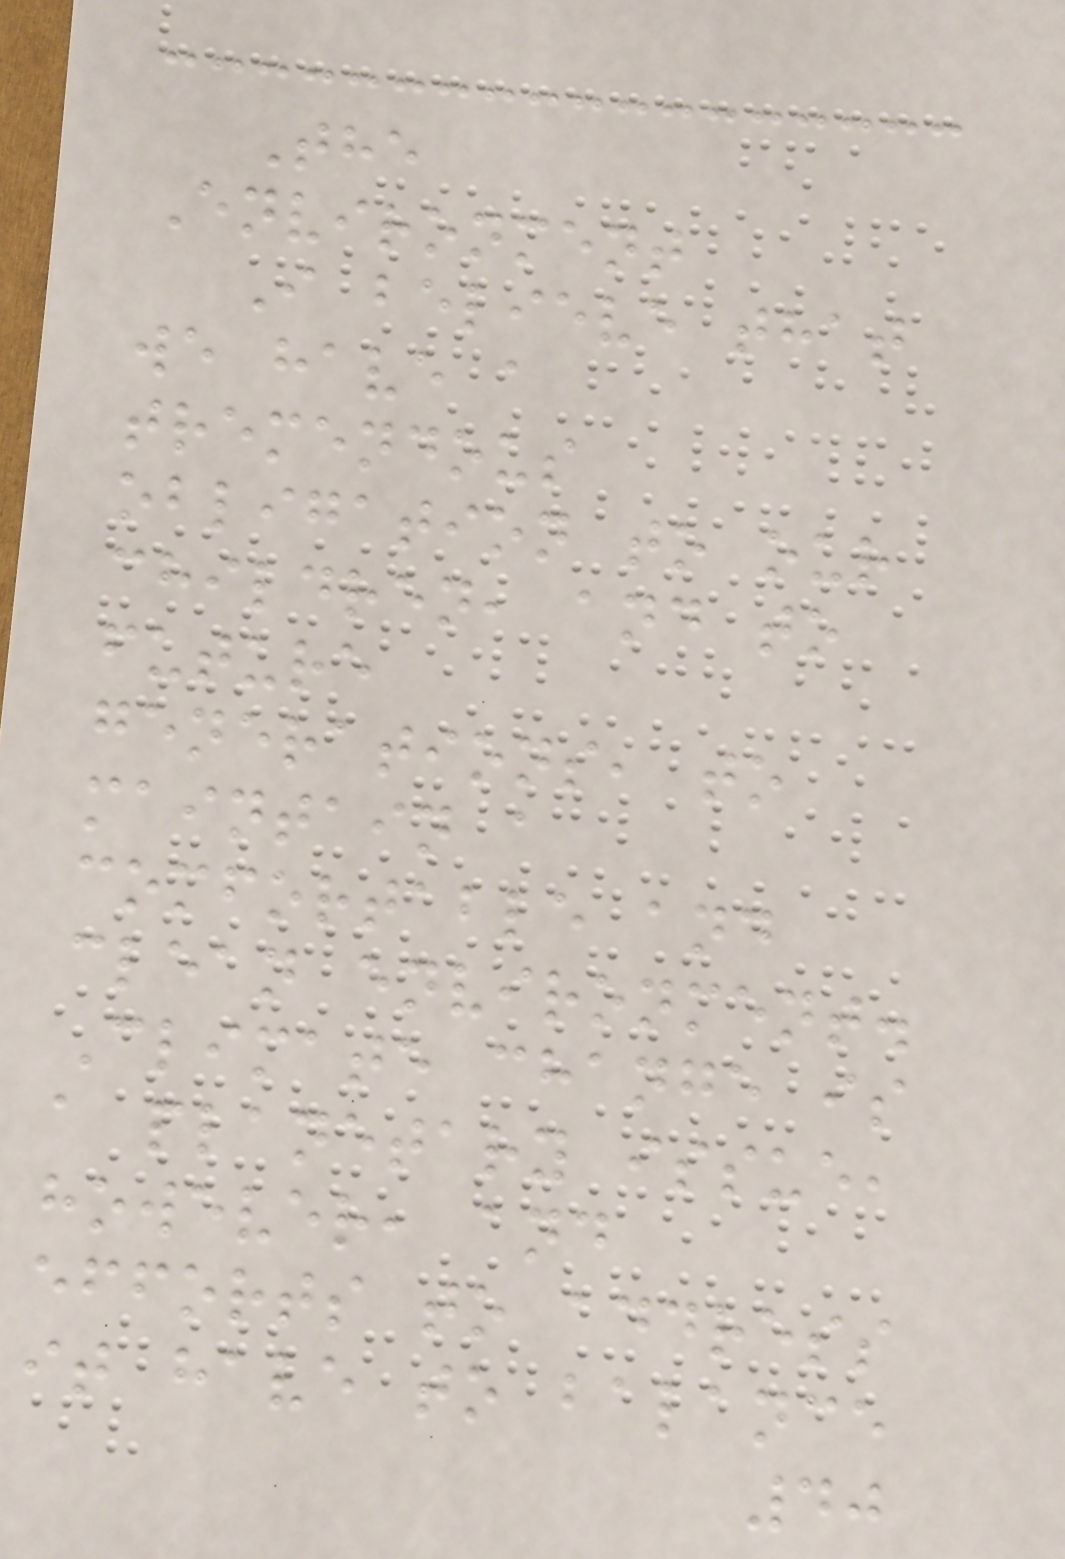The
Environment
I believe that
we have a
tremendous
obligation to our
children, and to
future
generations, to
maintain a
comfortable and
clean environment.
Climate change is
a planetary issue,
however, and
efforts to address
it have to balance
40
